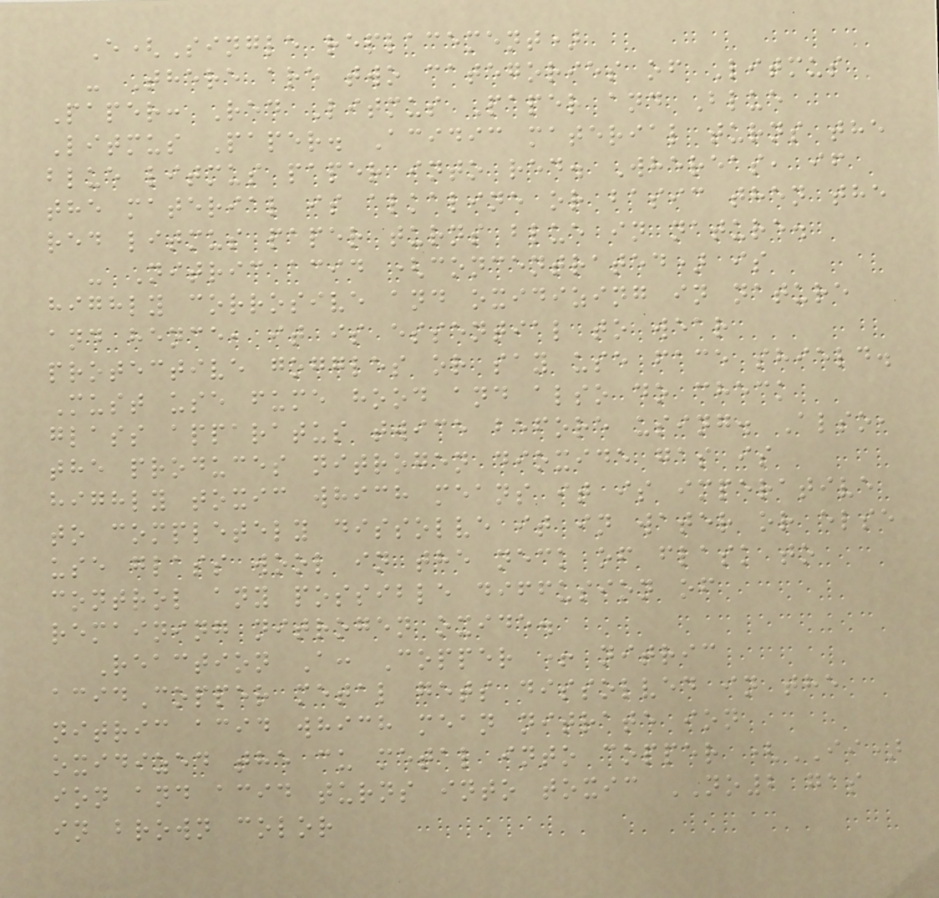E(Single replacement)
- There are two categories of Litmus
Paper: Red Litmus Paper and Blue
Litmus Paper. Acidic material turns the
blue litmus paper into red. Whereas, if
the material is alkaline or basic then the
red litmus paper turns blue in nature.
- Nitric acid (concentrated) is
highly corrosive and oxidizing in nature
and hence, it is essential to wear
protective goggles or say use face shield.
Must use fume hood and also do check
glass apparatus twice before using. Also,
the produces nitrogen dioxide gas is
highly toxic which means it is imperative
to completely dissolve it in water or else
use glass wool in the neck of flask to
control any possible diffusion of
remaining nitrogen oxide.
Reaction A: Copper + nitric
acidCopper metal gets dissolved in the
nitric acid which mean nitrate ion
oxidized the cu metal into copper (II)
ion and acid turns into toxic NO2 gas
in brown color
